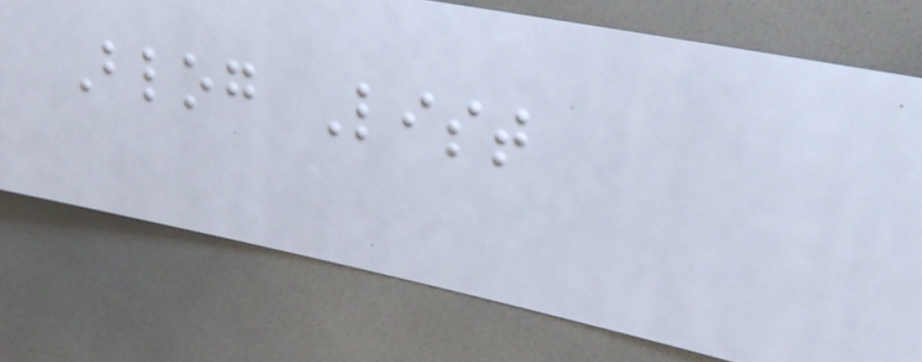Blog List
